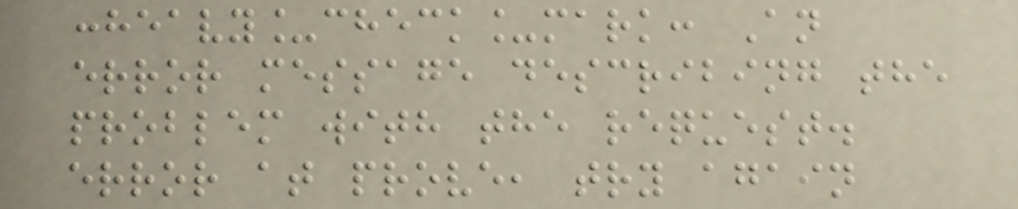:heavy_check_mark: An
error message describing the
problem with the request.
error at prove, try again
